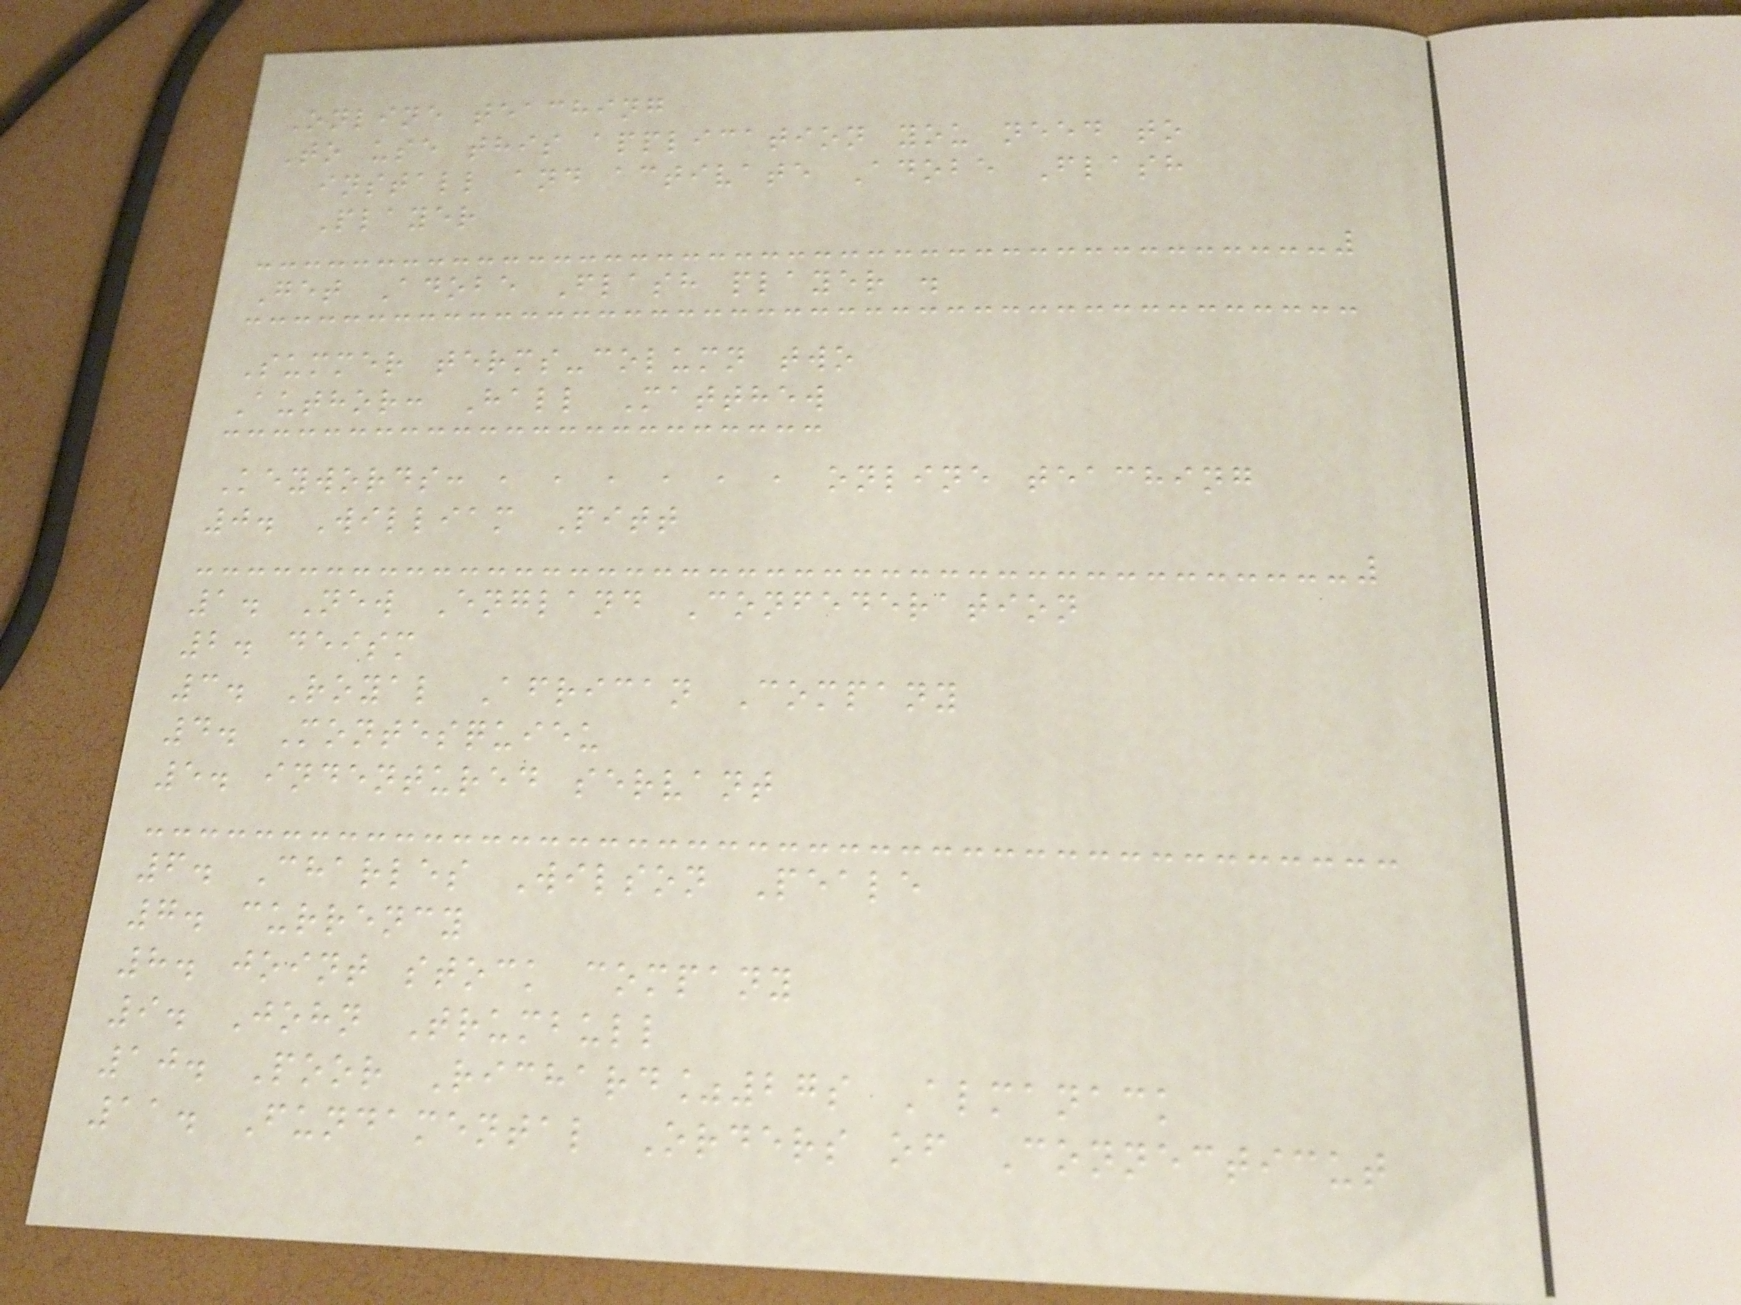Online teaching
To use this application you need to
install and activate Adobe Flash
Player
Get Adobe Flash player .
Summer terms-column two
Author: Hall Matthew
Keywords: , , , , , , online teaching
0. William Pitt
1. New England Confederation
2. deism
3. Royal African Company
4. Montesquieu
5. indentured servant
6. Charles Wilson Peale
7. currency
8. joint stock company
9. John Trumbull
10. Poor Richard%27s Almanack
11. Fundamental Orders of Connecticut
